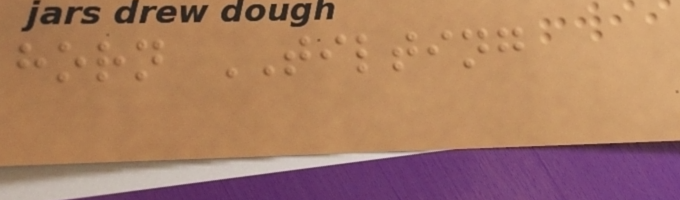horn TILTING
